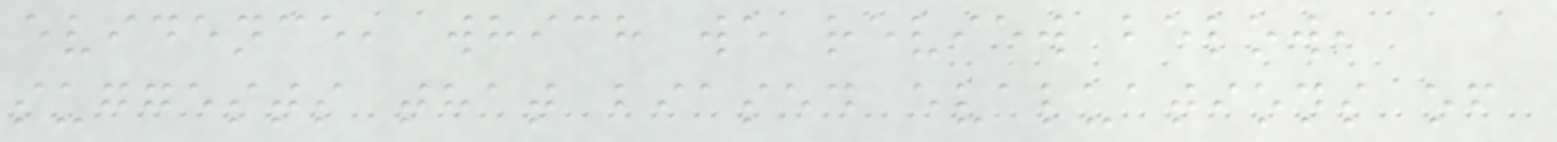evidence, which we review below,
suggests that biased evaluations of
